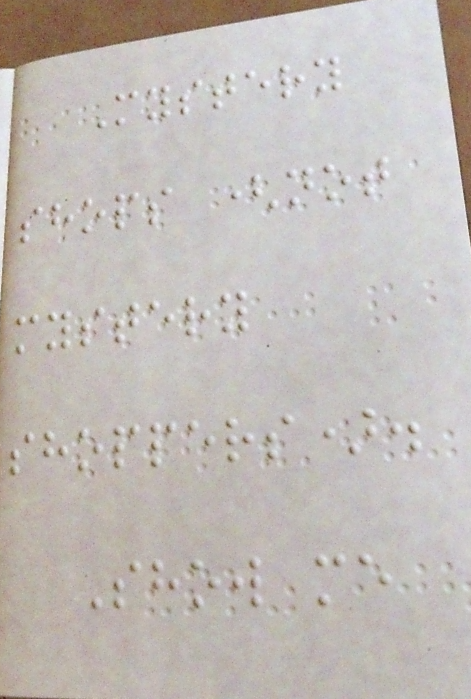Mystery
shops (not
mystery
shoppers).
Show me
